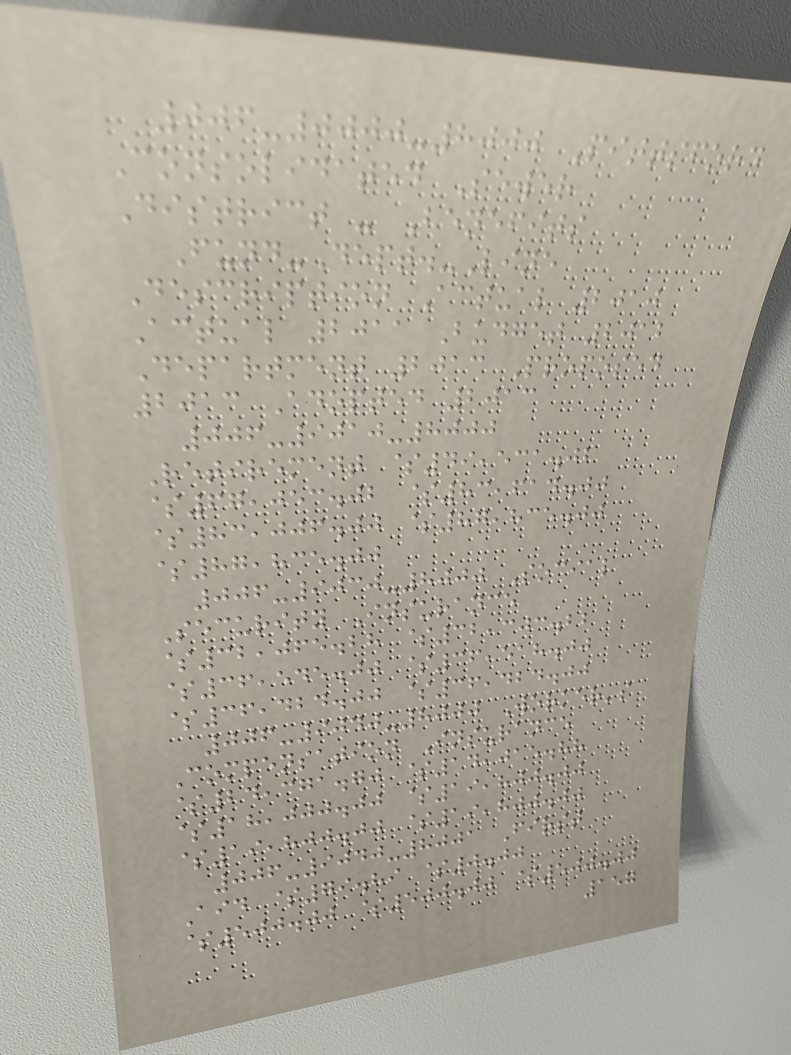006-0000-8000 Pittsford
Consolidated Sewer
District - Benefits
Fund-Dept.-Line
Description Actual 2010
Actual 2011 Budget 2012
Department 2013 Proposed
2013 Adopted 2013
006-9010-8000
Retirement $49,531.02
$67,053.02 $83,614.00
$83,006.00 $87,835.00
$87,835.00
006-9030-8000 Social
Security Insurance
$32,065.28 $32,303.22
$36,545.00 $36,518.00
$36,424.00 $36,424.00
006-9040-8000 Worker's
Compensation Insurance
$24,371.70 $14,015.88
$18,000.00 $19,800.00
$19,800.00 $19,800.00
006-9040-8001 First
Aid $79.89 $0.00
$500.00 $500.00 $500.00
157
